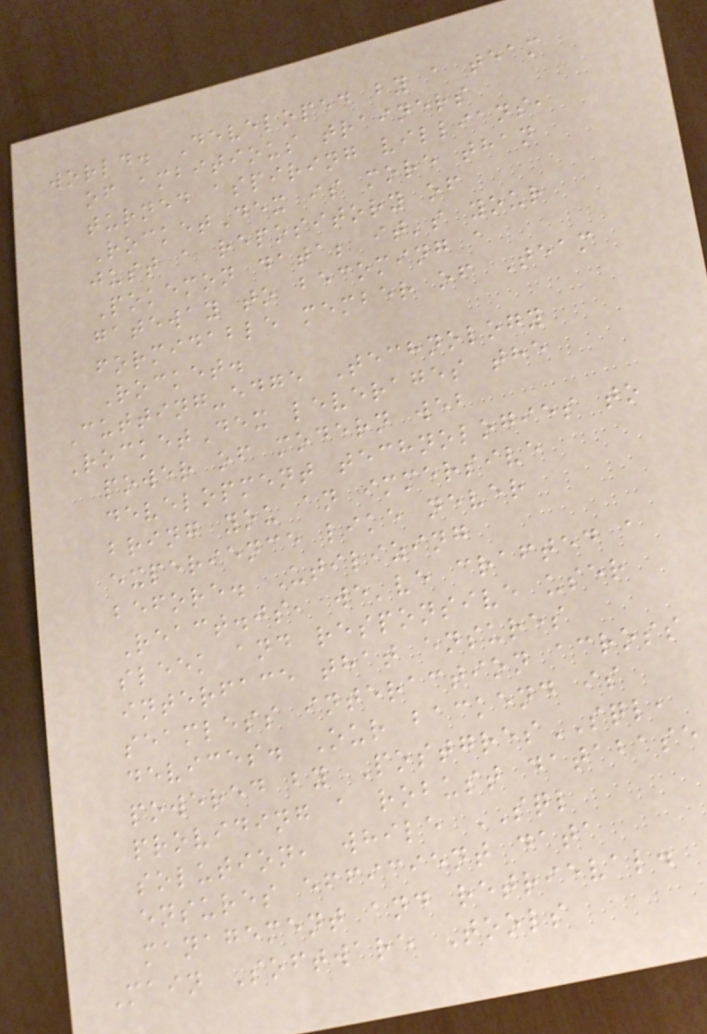world. Developed by a team
of ambitious trainers
turned aspiring villians,
RocketDex is more than
just a repository of
Pokemon data; it's your
gateway to becoming a
formidable member of Team
Rocket.
Cutting-edge Technology
RocketDex leverages the
power of modern web
development technologies to
bring you an immersive
experience like never
before. Utilizing
React.js, we've crafted a
sleek and responsive user
interface that ensures
seamless interaction across
devices. Our backend is
powered by PostgresSQL,
providing a robust database
solution, while SQL
ensures efficient data
management and retrieval.
Main Software Tools
